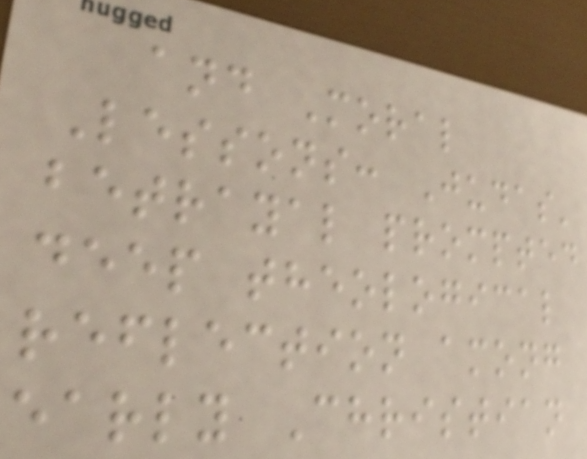and Moral
Lessons: Judas'
betrayal prompted
deep theological
reflection among
early Christian
